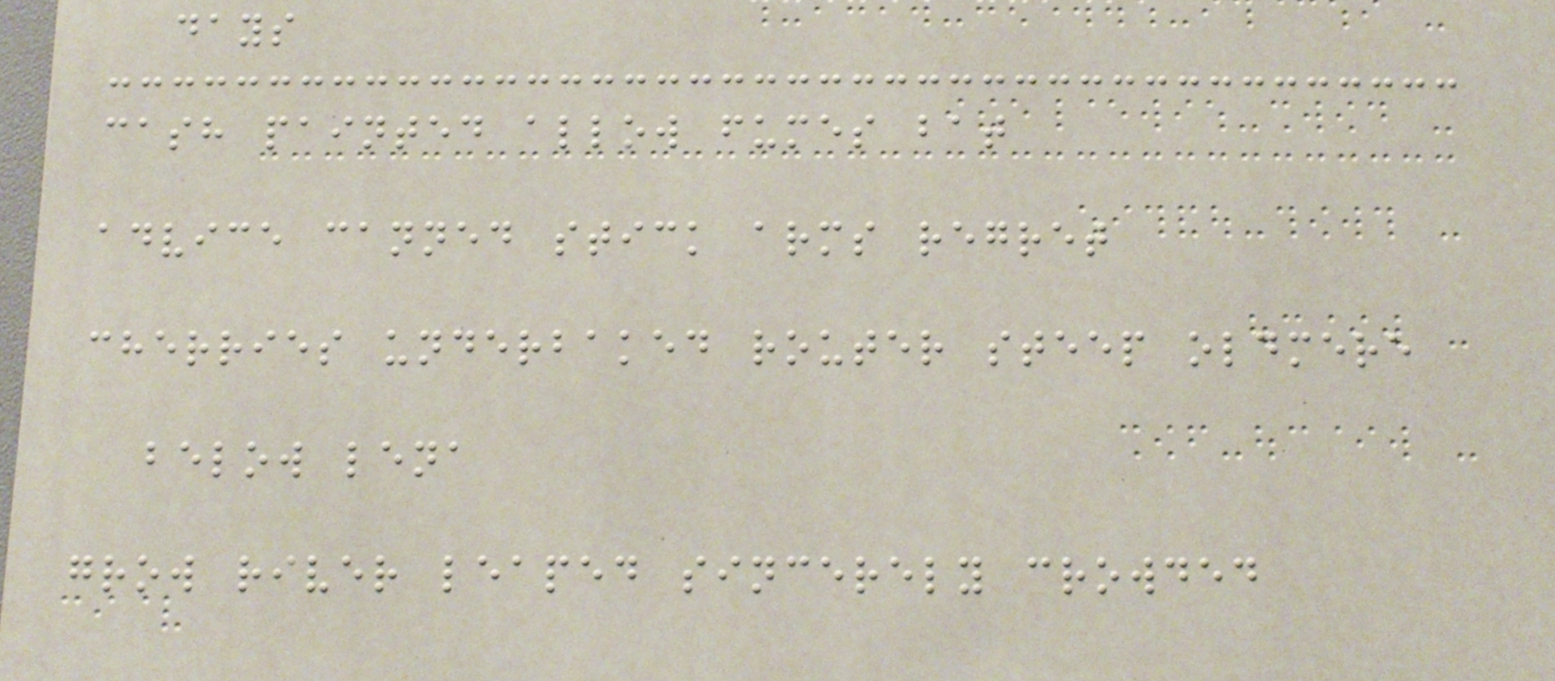days
cash painted allow fumes bat
advice canned stick arms regret
cherries underbaked router steep oldmere
below lena
grow river leaped sincerely crowded
